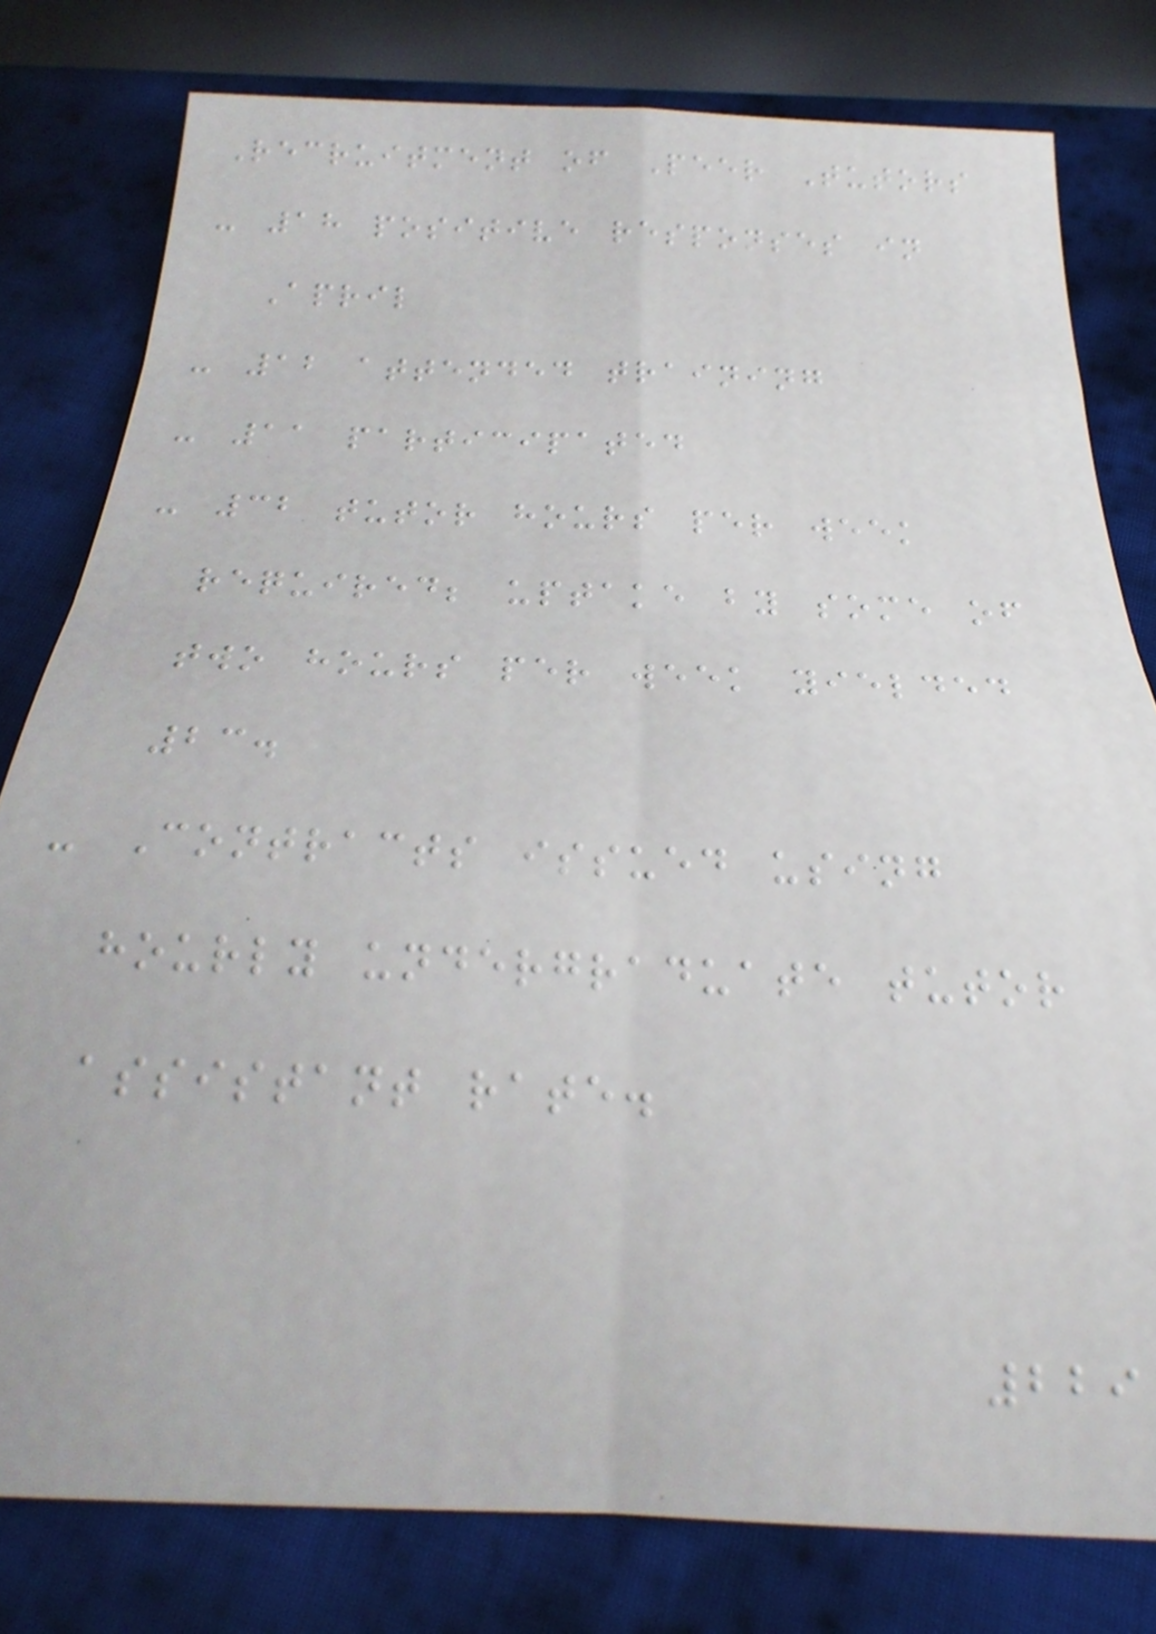Recruitment of Peer Tutors
- 18 positive responses in
April
- 12 attended training
- 11 participated
- 32 tutor hours per week
required; uptake by some of
two hours per week yielded
23.
- Contracts issued using
hourly undergraduate tutor
assistant rate.
229
